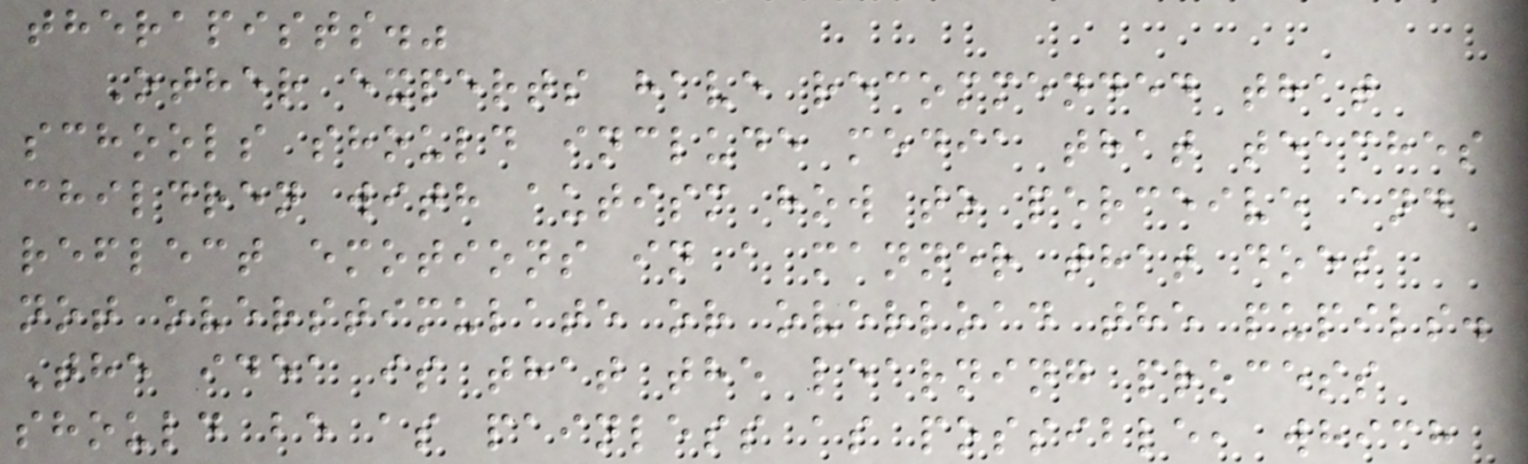therapists."
Other experts have recommended that
schools should include media that teaches
children with autism how to perceive and
reflect emotions in a manner that does
not overstimulate or overload the pupils.
The idea is that the learning process
should be as painless as possible, which
